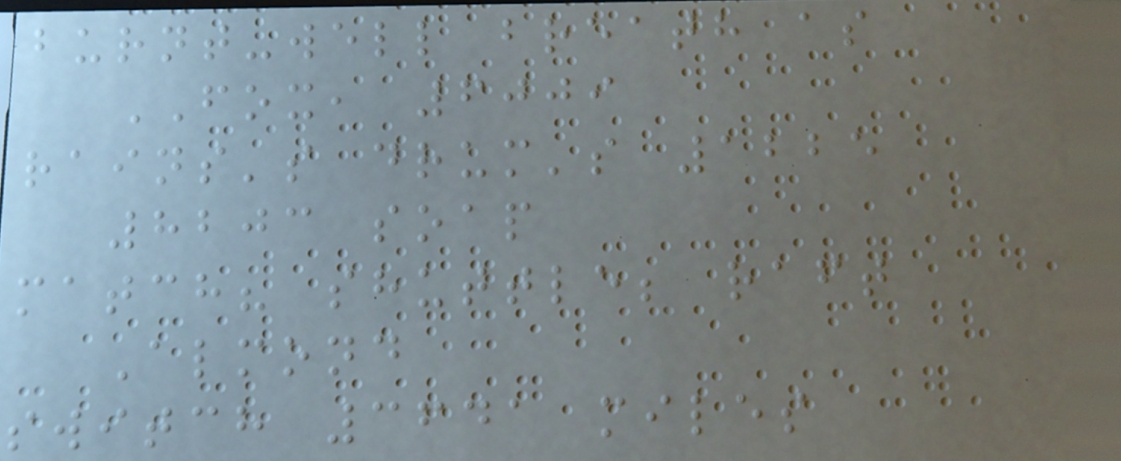burnt-well breath as
FOX, 6009
rains's drum's 1225
8203 soap
match? shuttle; raft
Almond
switch 3641 miles
